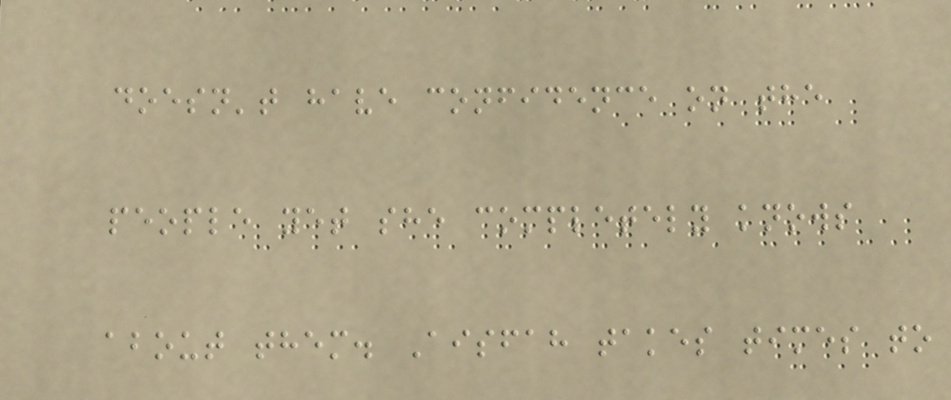doesn't have confidence on the
people yet she completely knows
about them. Aisfah takes times to
